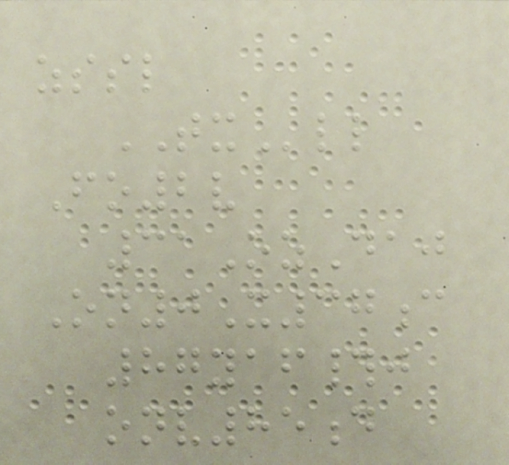zssl
TXll
Fo2v
31OzDaj
On0X37c
87yaf#j
onv85d
